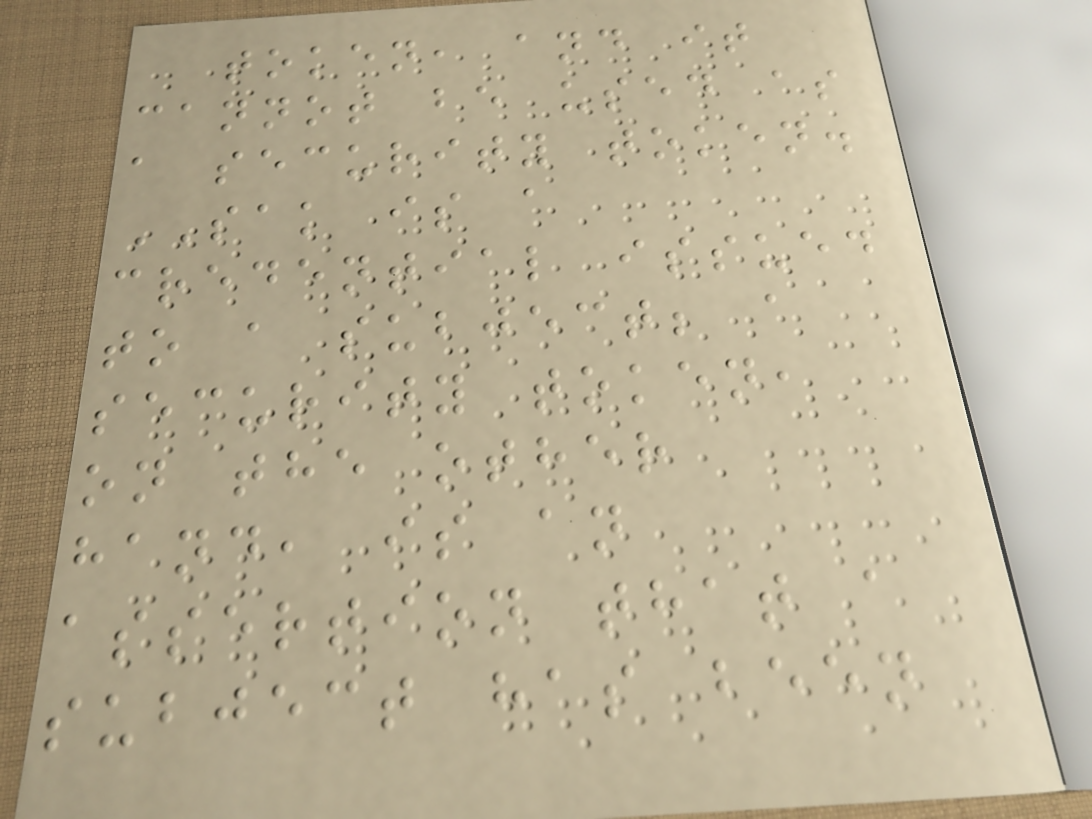token, and it
cannot be used as
a security token.
SAK is a
credential issued
to a subject; a
security token,
on the other
hand, is an
assertion that a
subject has been
